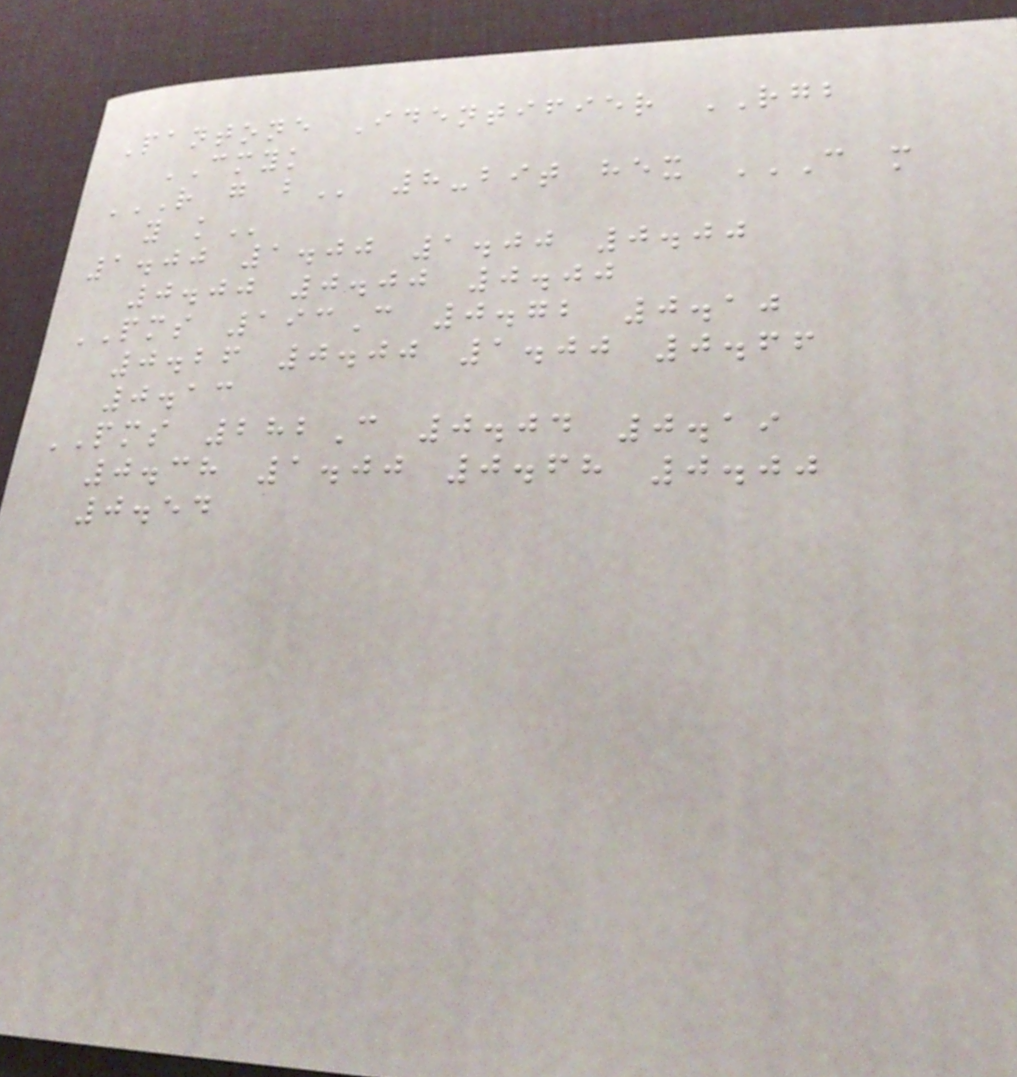Pantone Identifier RGB
CMYK
R G B 8-bit hex C M
Y K
1.00 1.00 1.00 0.00
0.00 0.00 0.00
PMS 193C 0.72 0.10
0.26 0.00 1.00 0.66
0.13
PMS 282C 0.04 0.19
0.38 1.00 0.68 0.00
0.54
